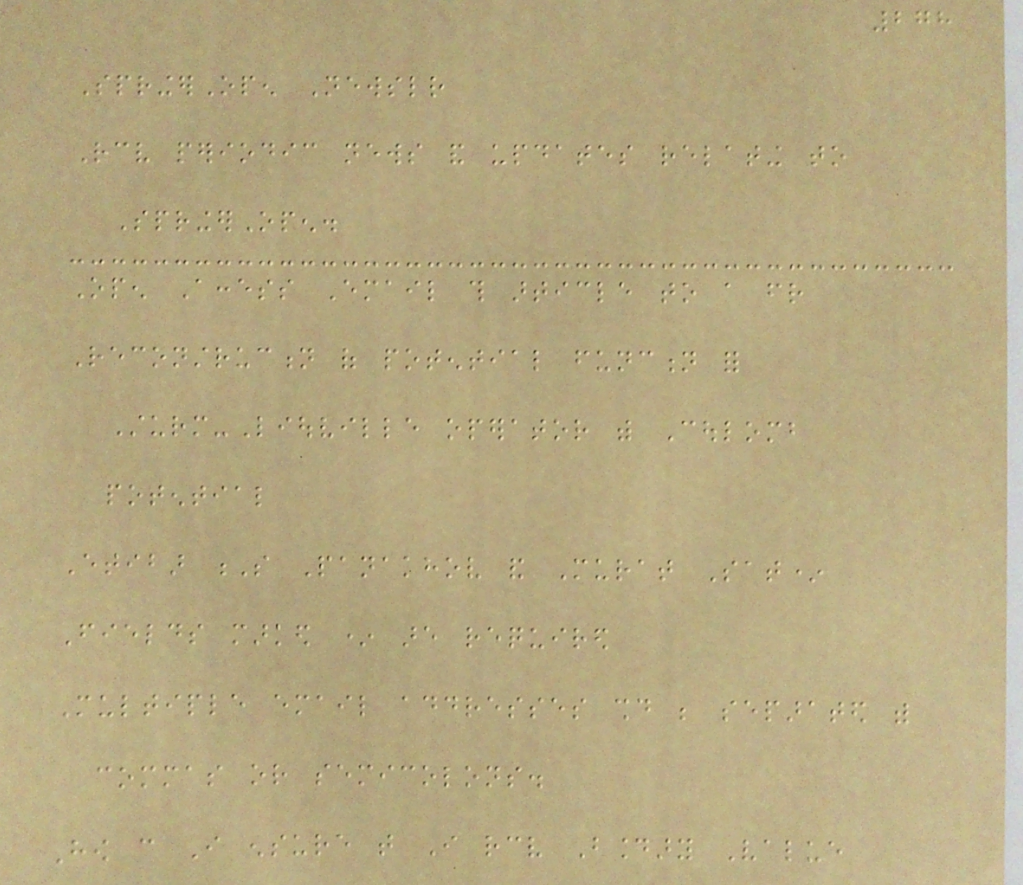278
SpringerOpen Newsletter
Receive periodic news and updates relating to
SpringerOpen.
Open Access Email this article to a friend
Reconstruction of potential function for
Sturm-Liouville operator with Coulomb
potential
Etibar S Panakhov and Murat Sat*
Fields marked * are required
Multiple email addresses should be separated with
commas or semicolons.
How can I ensure that I receive Boundary Value
